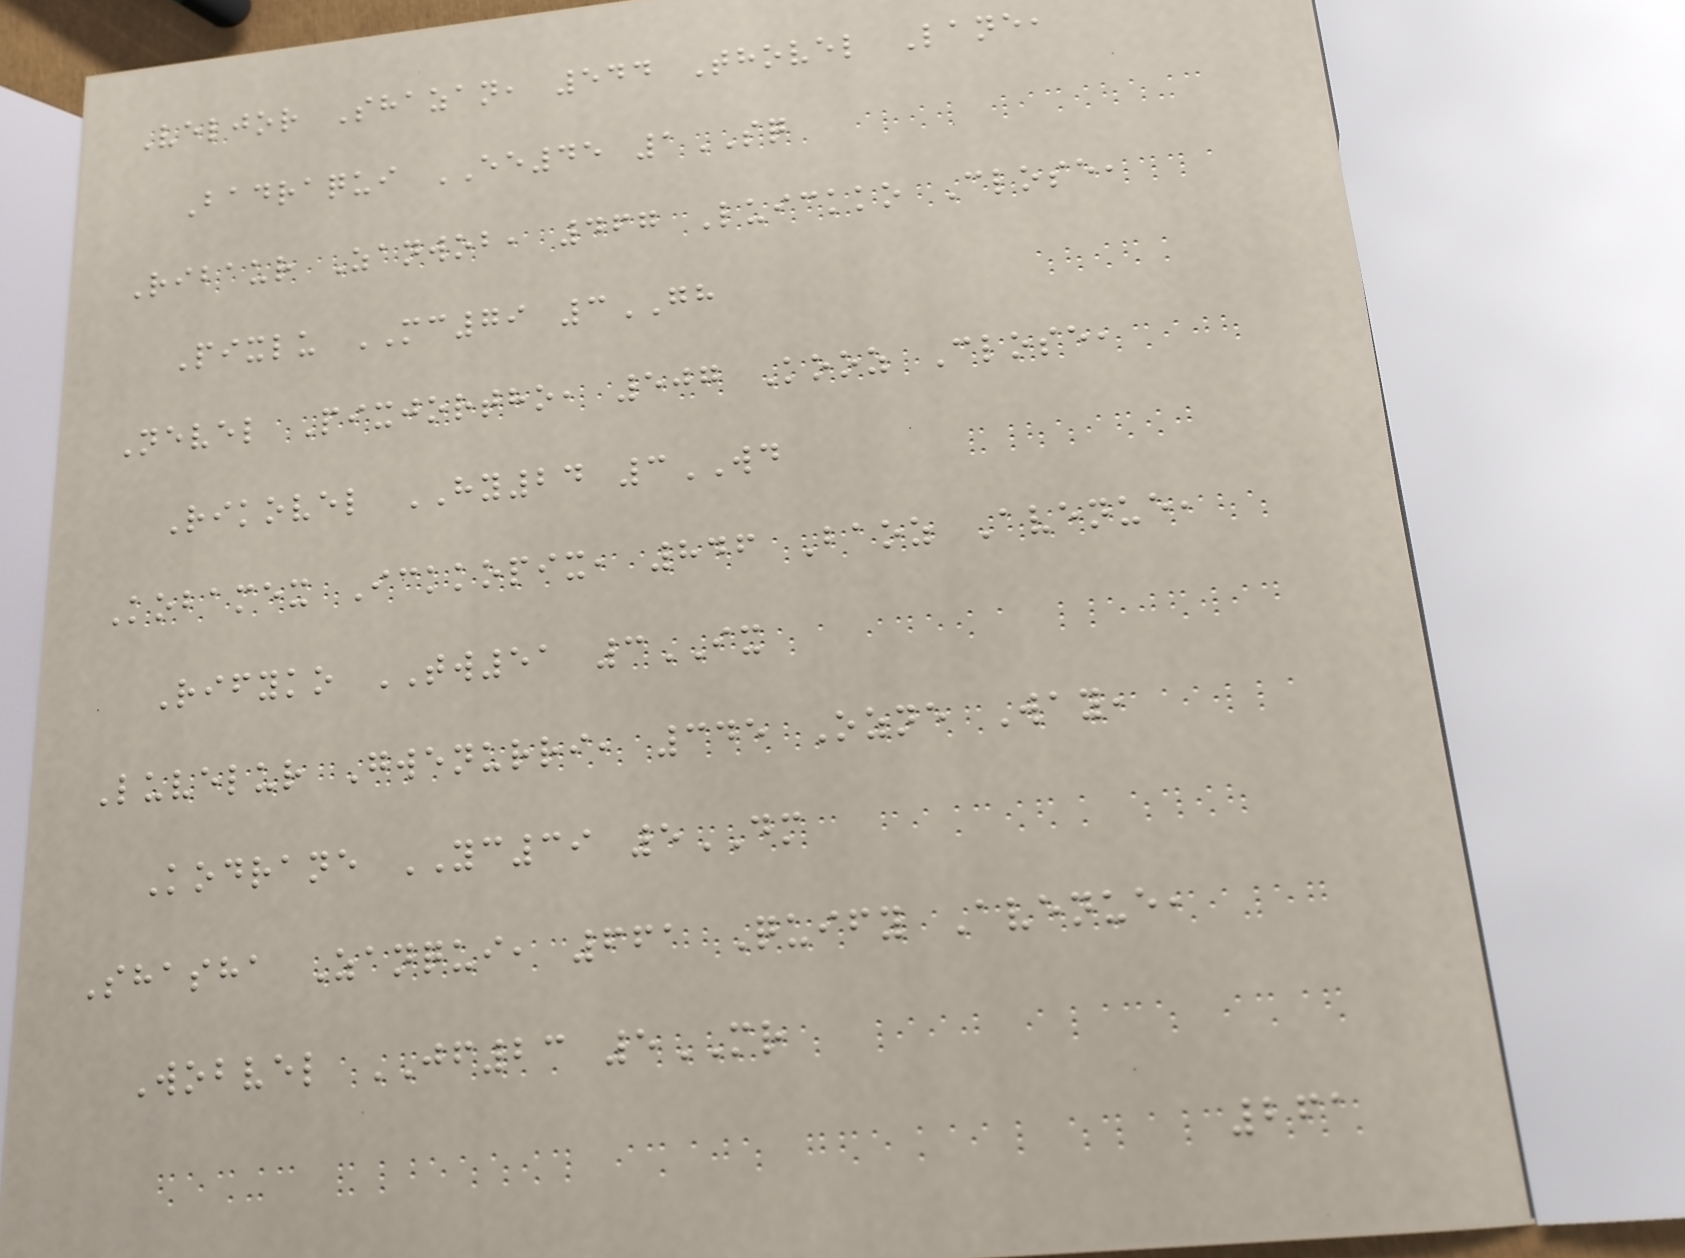Veljor Shazan, 544 Thovel Lane,
Badraqui EE45 1SQ
Ribaur Zanwob, 467 Luickko Close,
Pixlu MC79 3GH
Nevel Pixjortho, 507 Kooz Close,
Rikovel HY24 3WD
Kobamex Ickkopix, 846 Baoz Avenue,
Rifyko TW51 3IX
Luvelur Gwenurri, 345 Ozne Way,
Kodrane YC39 5DM
Shasha Zanqui, 661 Quify Avenue,
Wobvel JF23 5MR
261
